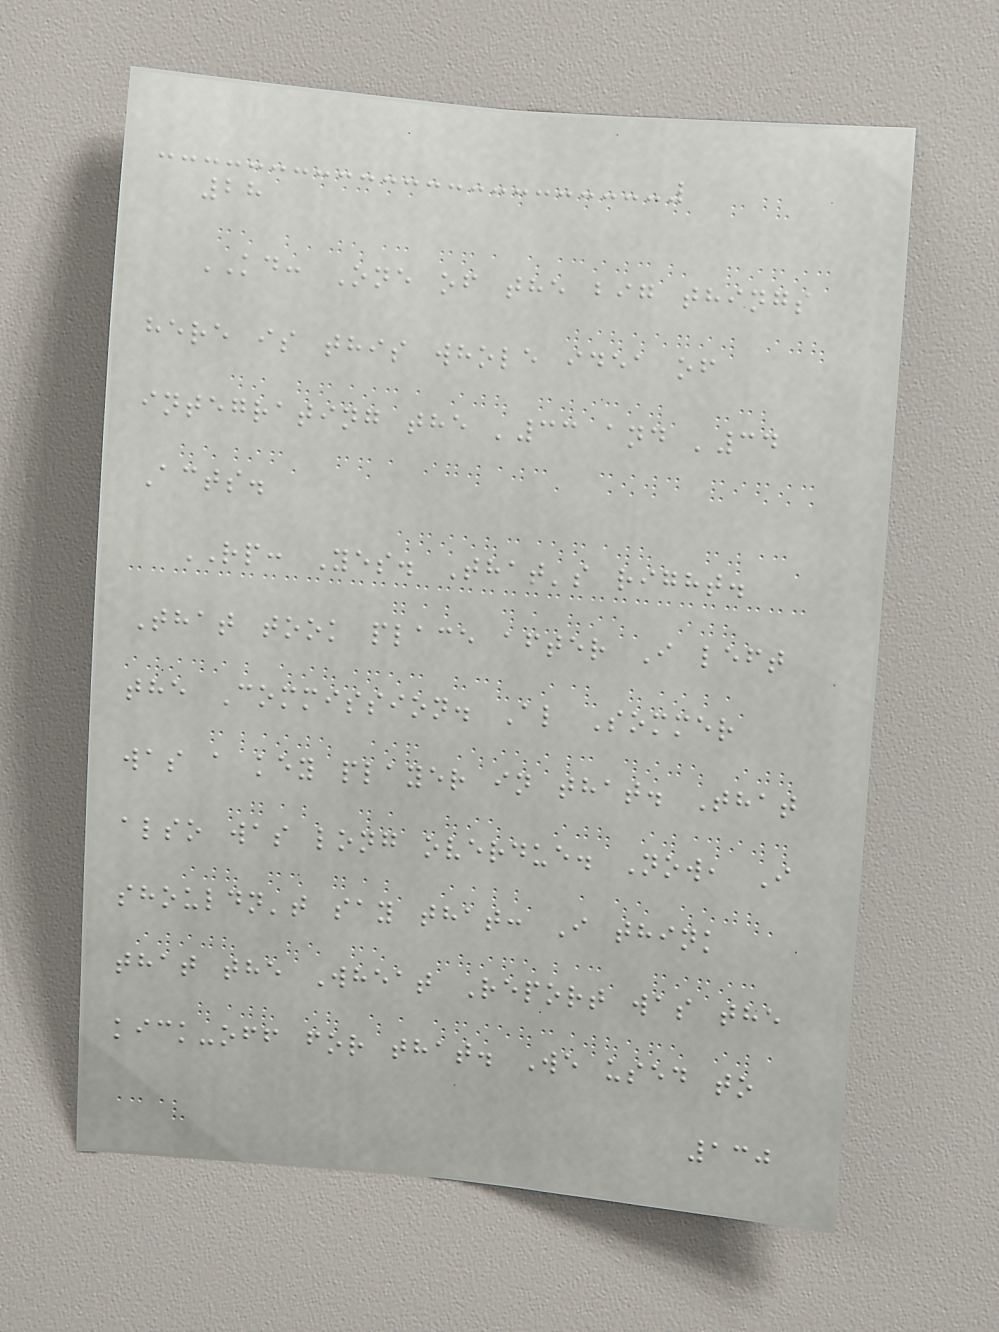28
KD: One of the big things
here is this whole idea of
integrating the '33 and '34
Acts.
RP: Yes. That's right.
That took place after I left
the Commission. Al Sommer
was a key player in that. That
also was long overdue. Now, I
shouldn't say that: I think
that the Wheat Report was the
kick-off for that. We used to
130
